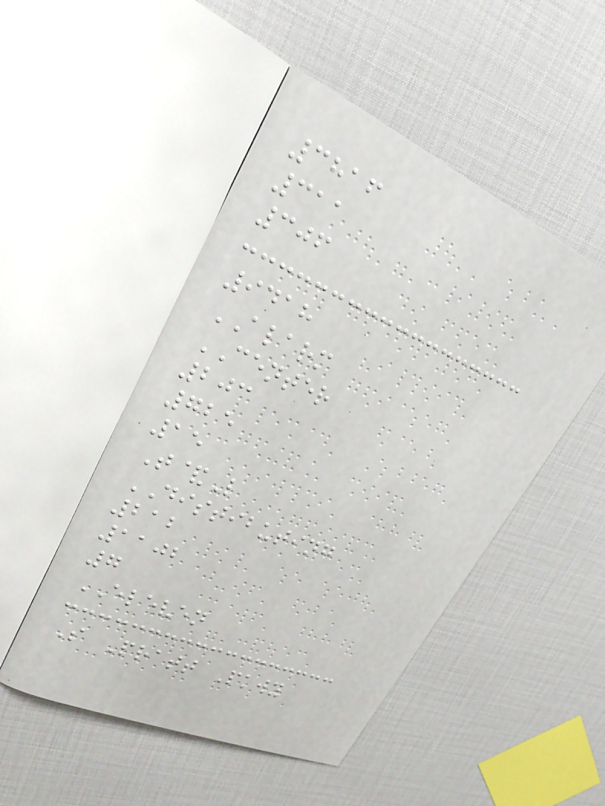3816
311
306
9418
ALARM
CENTER
203
725
15
T&L
DISTIBUTING
212
1102
7
ELEVEN
S Pratt Pkwy
